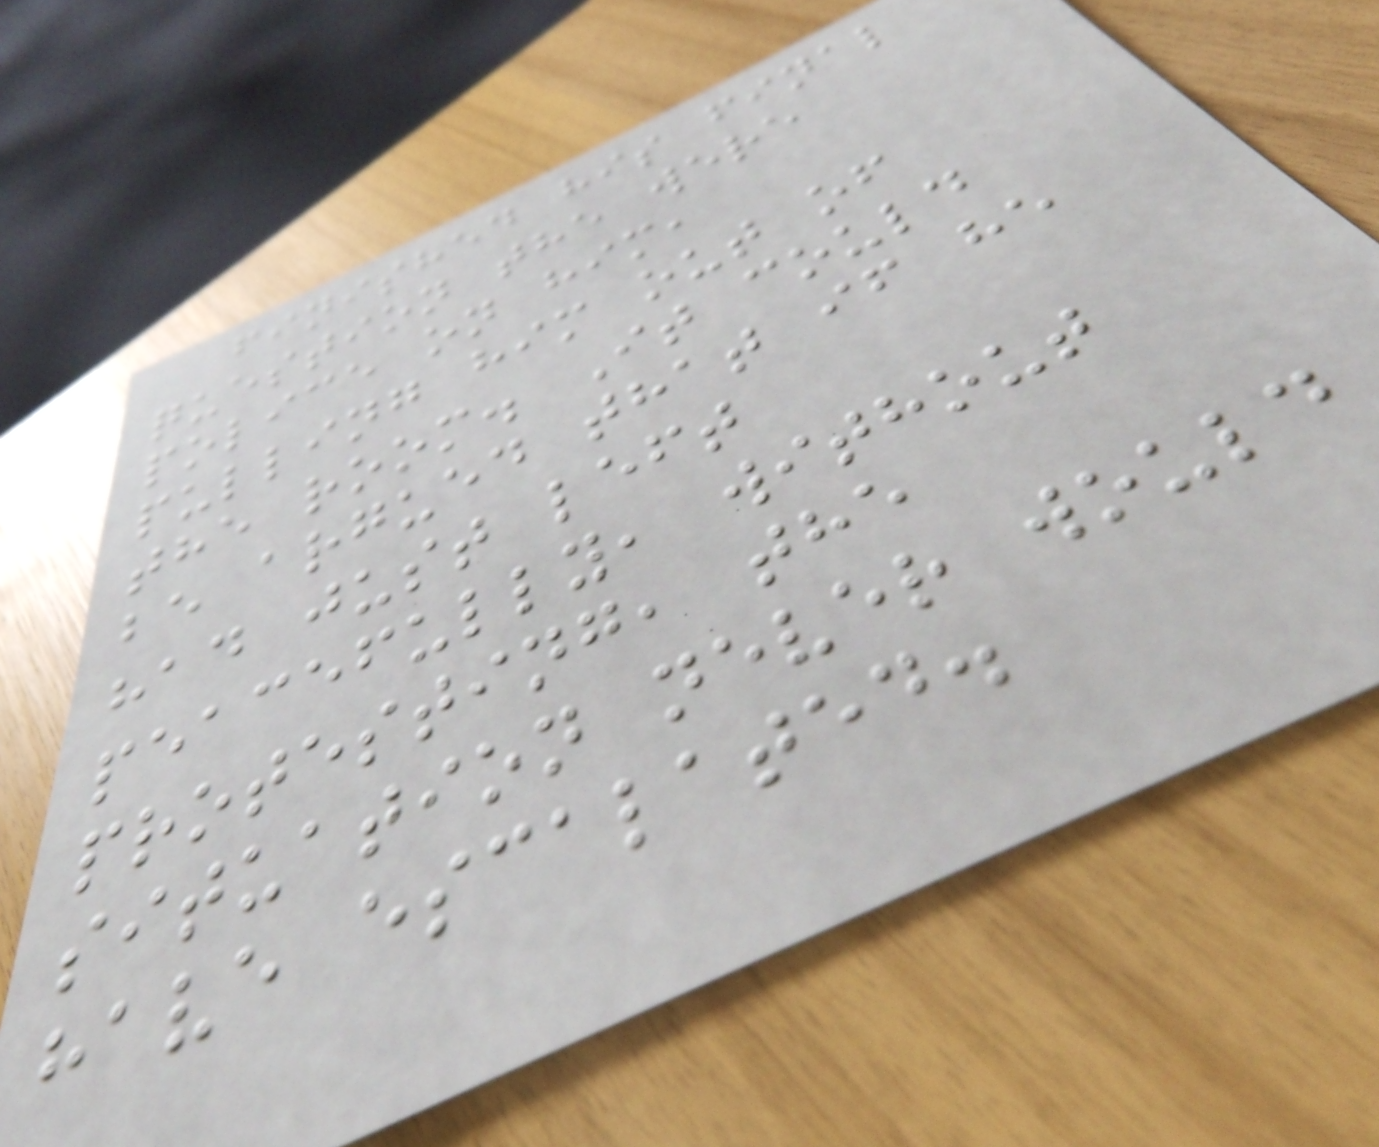finished his final
question the were
police on him,
pulling him out of
the room. It could
be argued that if he
had just left
peacefully, without
protesting, the
situation never would
have escalated.
